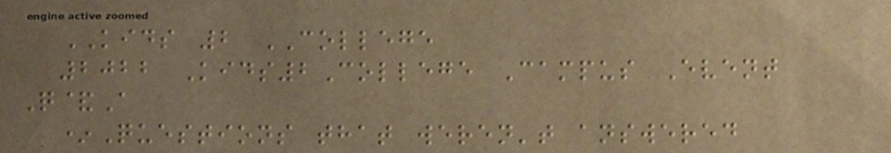KIDS 2 COLLEGE
2022 Kids2College Campus Event
Q&A
*Questions that weren't answered
